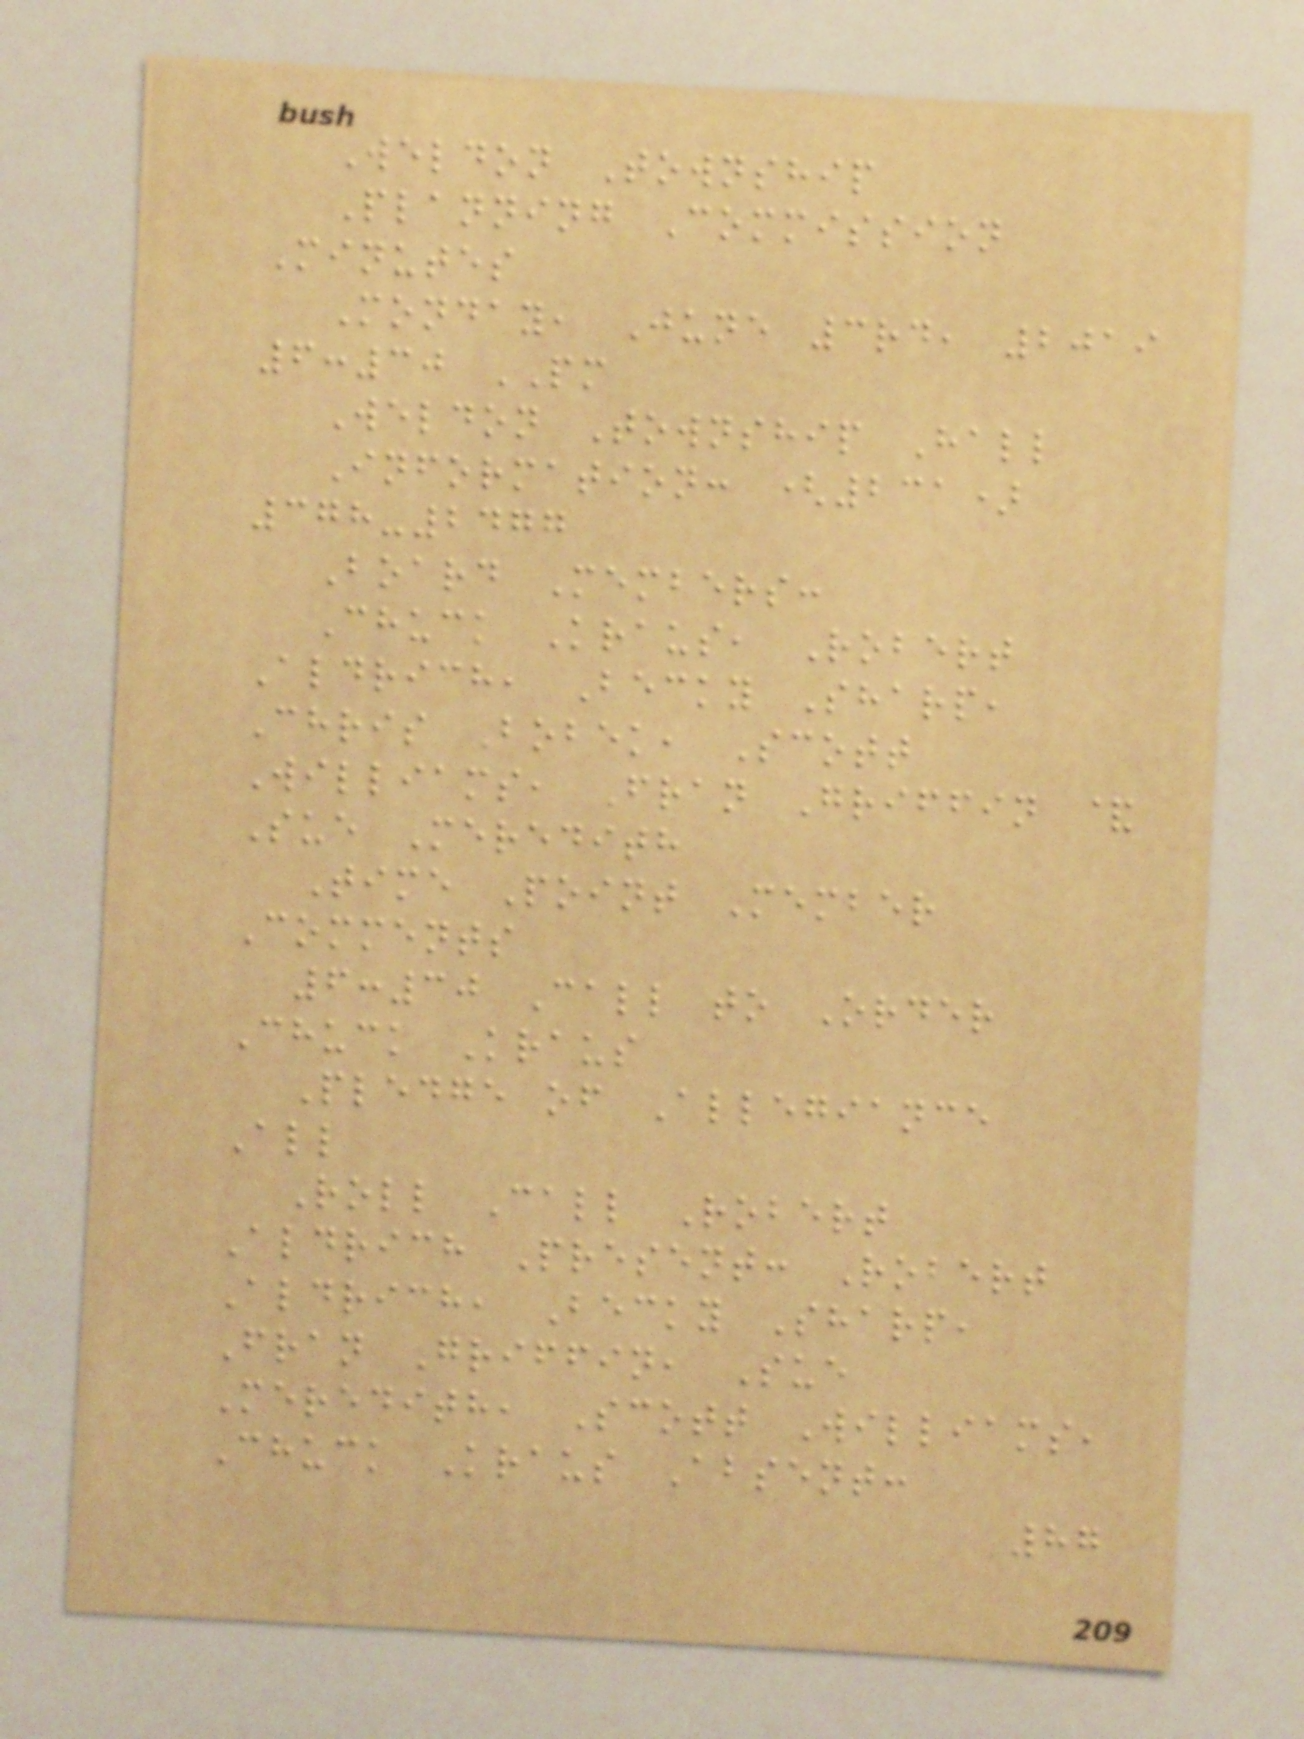Weldon Township
Planning Commission
Minutes
Monday, June 3rd, 2019
6:30 PM
Weldon Township Hall
Information: (231)
378-2477
Board Members:
Chuck Kraus, Robert
Aldrich, Becky Sharp,
Chris Bobek, Scott
Williams, Fran Griffin &
Sue Meredith
Time Point Member
Comments
6:30 Call to Order
Chuck Kraus
Pledge of Allegiance
All
Roll Call Robert
Aldrich Present: Robert
Aldrich, Becky Sharp,
Fran Griffin, Sue
Meredith, Scott Williams,
Chuck Kraus Absent:
87
